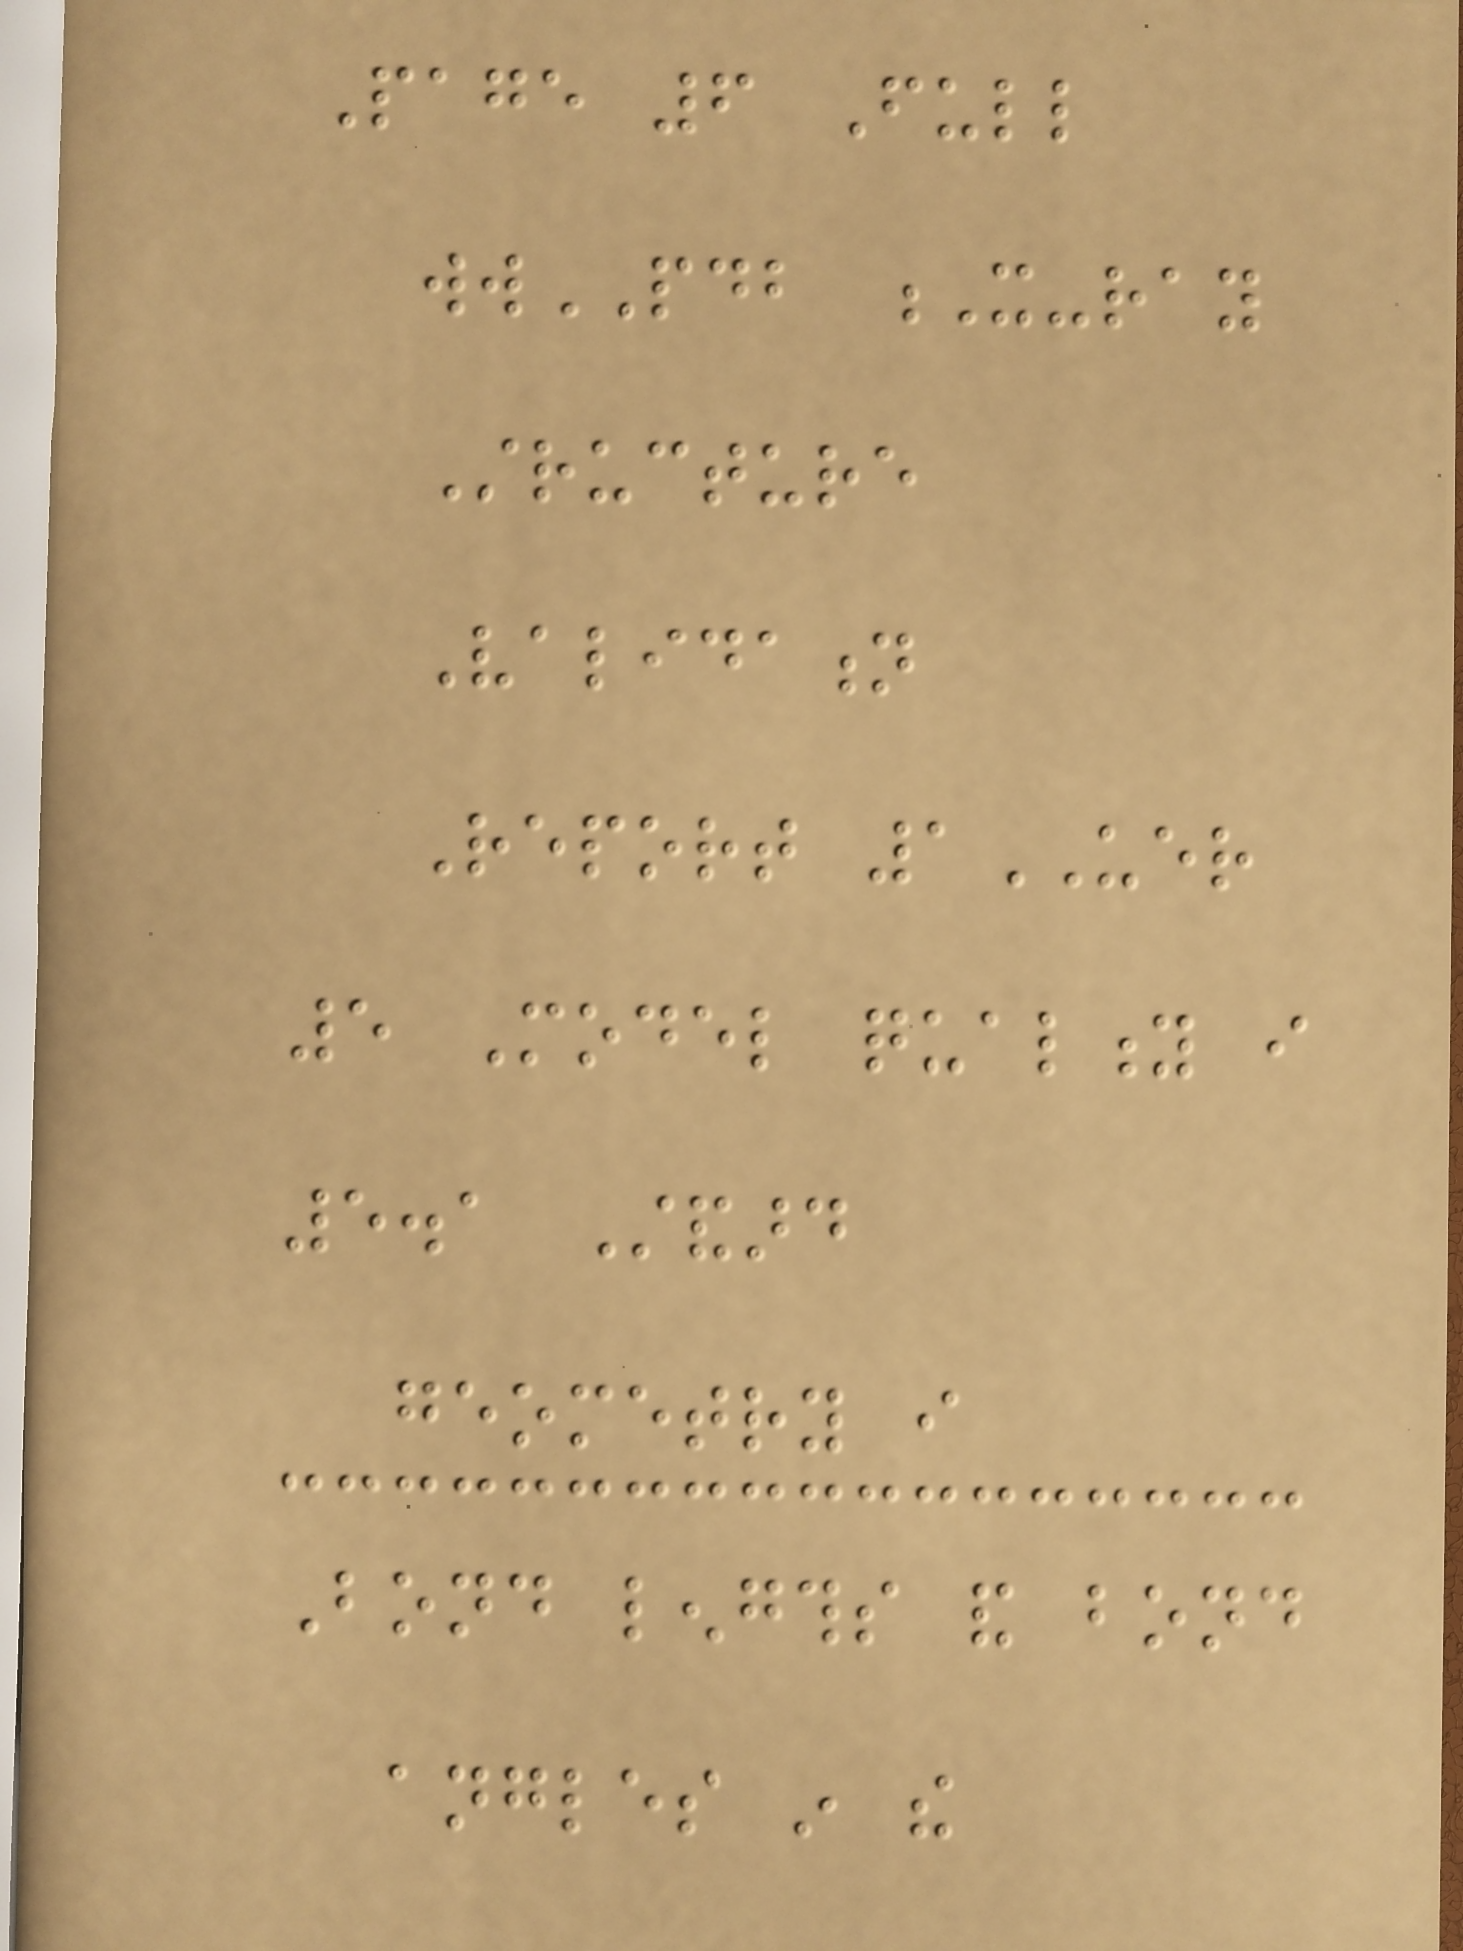Page 6 Full
wwPDB X-ray
Structure
Validation
Report 1UER
5 Model quality i
5.1 Standard
geometry i
Bond lengths and bond
angles in the
